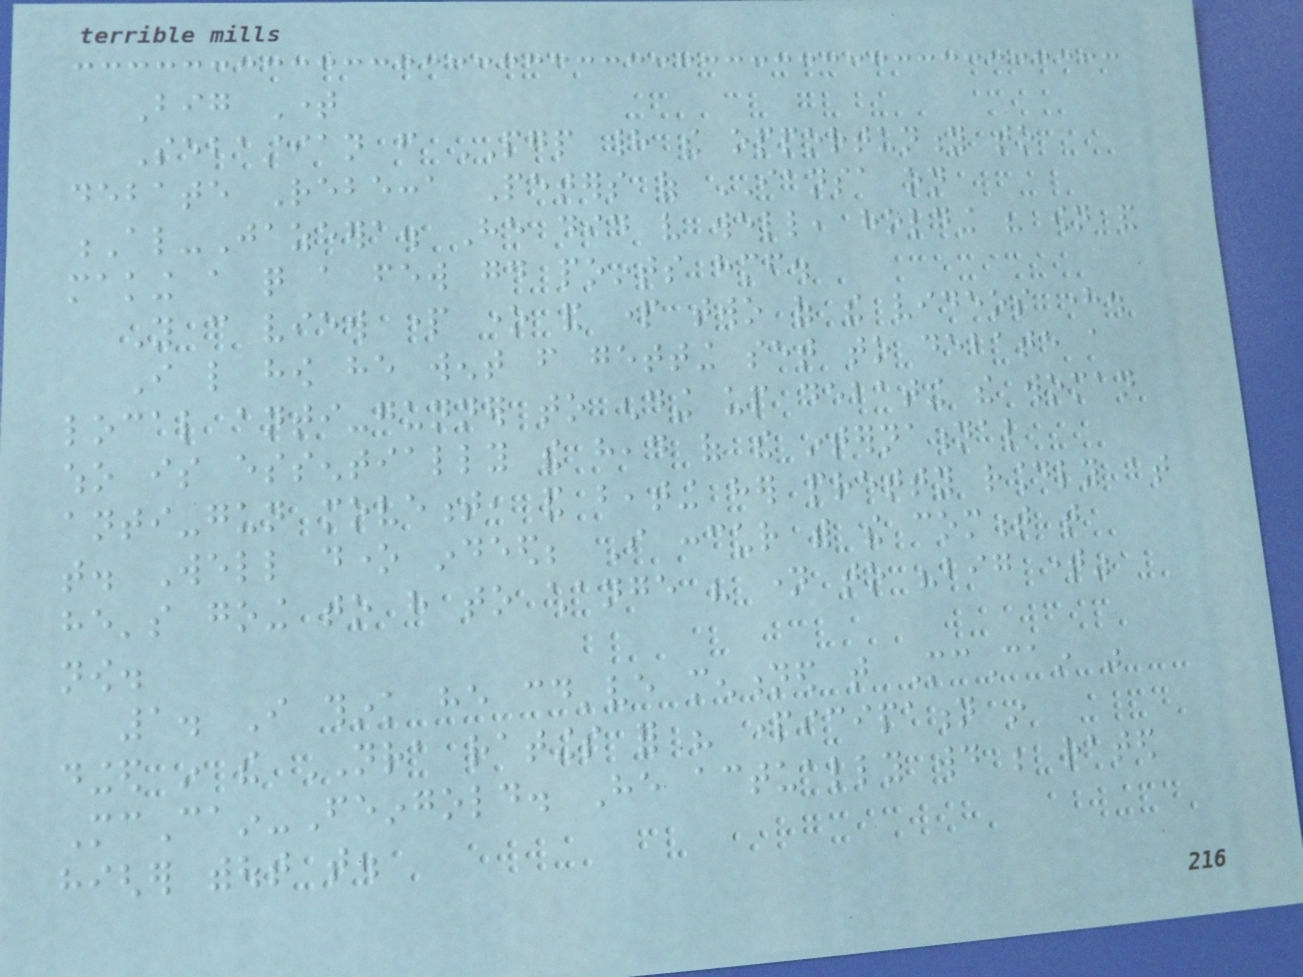Big Time
Sebastian from PGP had the opportunity to
debate Rebecca Peters of IANSA on
Al-Jazeera. He did very well, holding his own and
making a quite a few good points himself.
You can view part one and part two of the videos here.
I like how he went from getting set to debate a
local anti-gunner to ending up debating the woman
who is essentially the head of the international
anti-gun movement, and beating her pretty roundly at
that. Well done indeed; I concur with the comment that
he's going to have to change his name to "big time"
now.
1. I think he could've mentioned that McCain was
dinged in the NRA ratings for his participation in
McCain-Feingold. He actually would be rated
higher without that.
